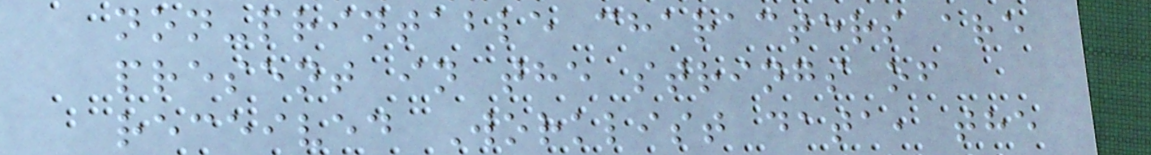non-printable characters are
present in the strings of
received Worklist data, the
